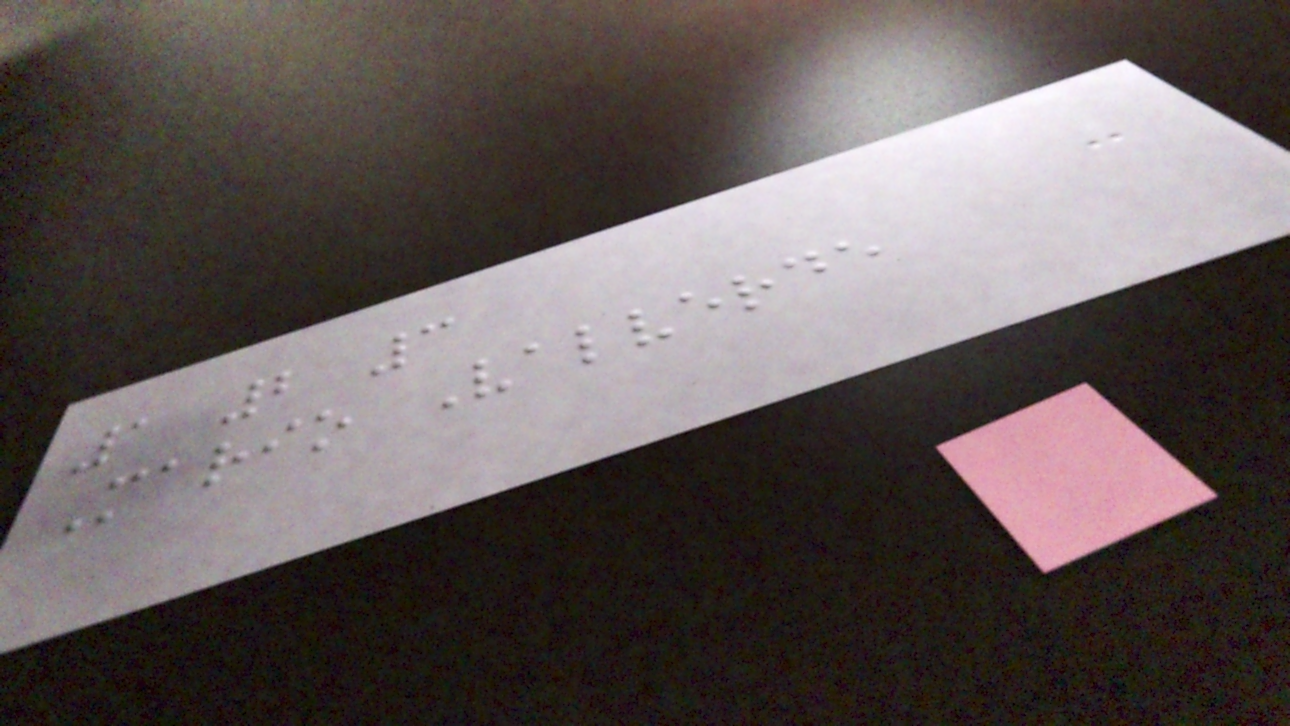1 2 3
Mario Valverde
